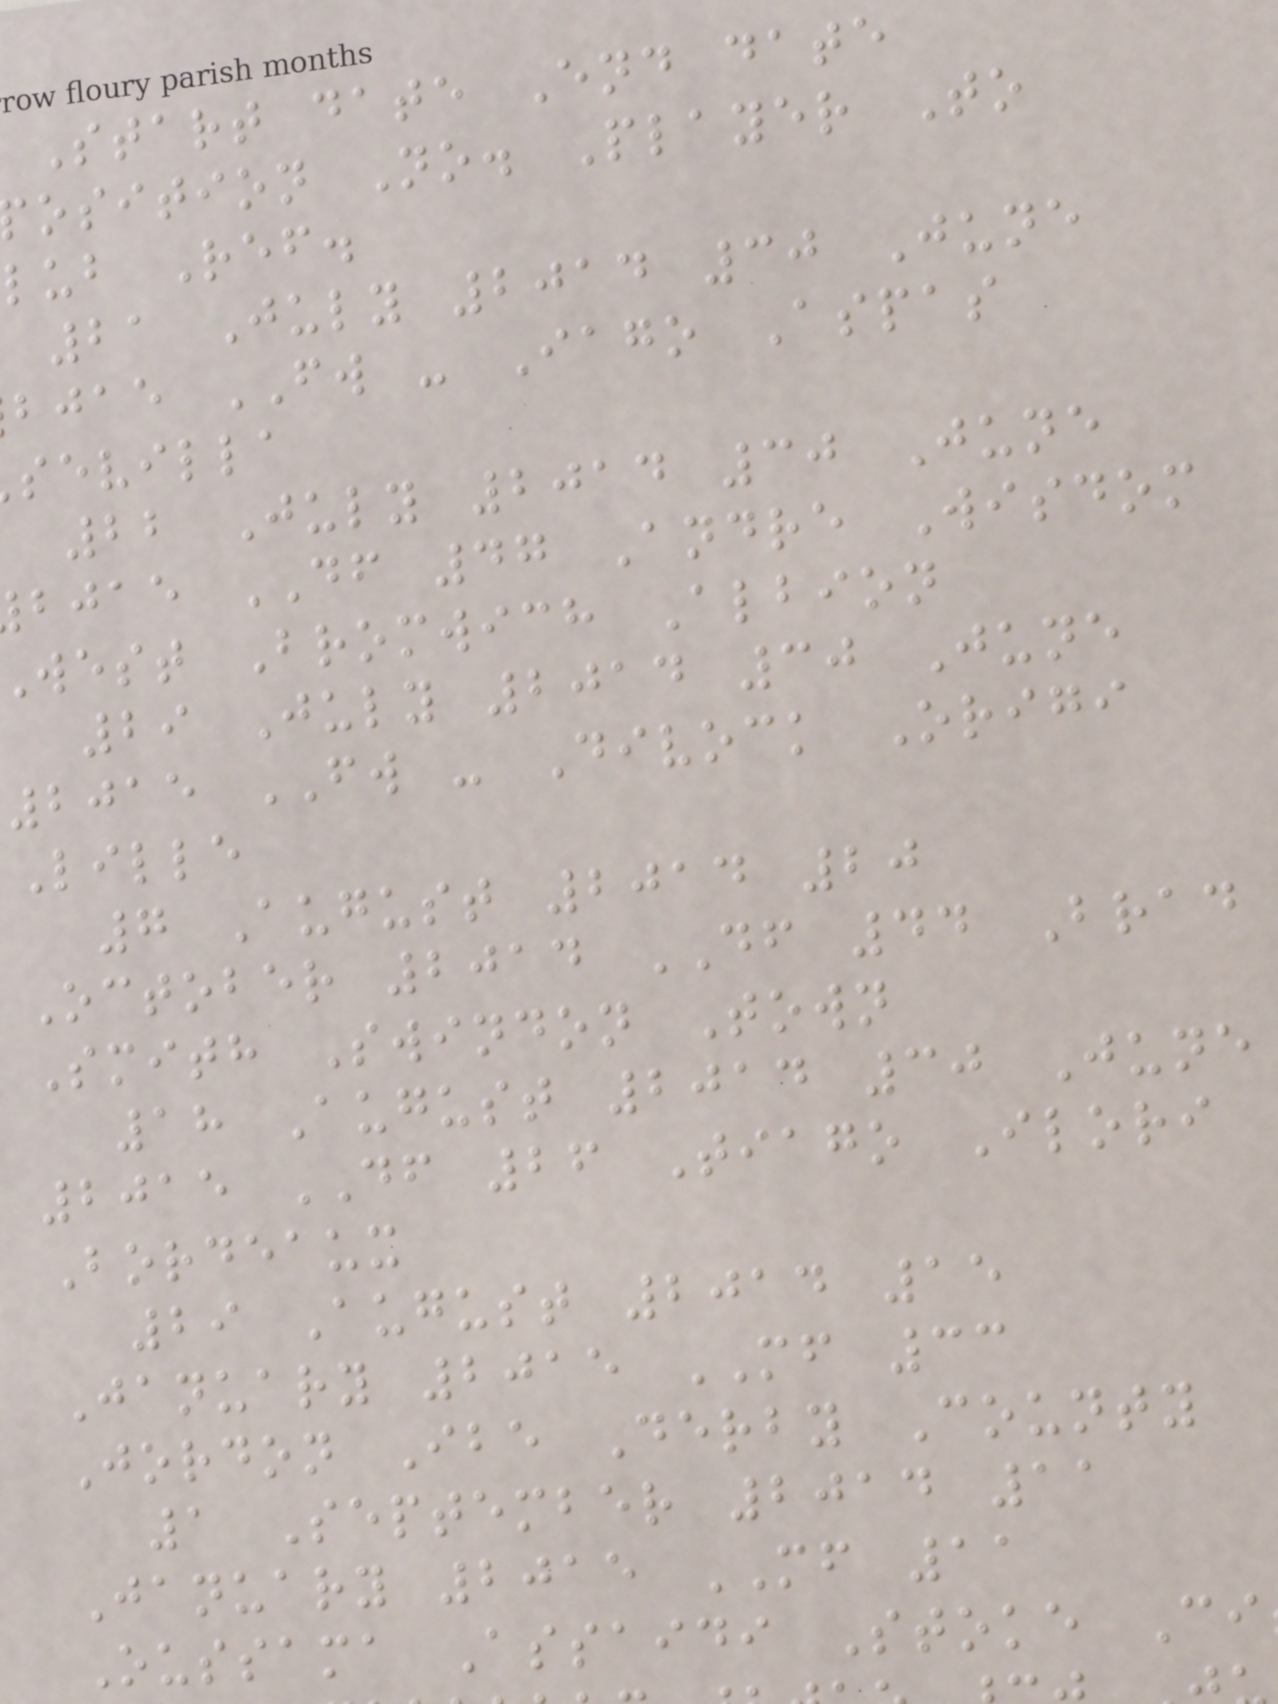Start date End date
osition No. Player To
lub Ref.
21 July 2014 30 June
bjae FW - Iago Aspas
sevilla
22 July 2014 30 June
bjae DF 47 Andre Wisdom
west Bromwich Albion
29 July 2014 30 June
2015 FW - Divock Origi
Lille
7 August 2014 20
October 2014 DF 44 Brad
Smith Swindon Town
18 August 2014 30 June
2015 DF 26 Tiago Ilori
Bordeaux
29 August 2014 15
January 2015 MF 33
Jordon Ibe Derby County
1 September 2014 11
January 2015 MF 11
Oussama Assaidi Stoke Ci
